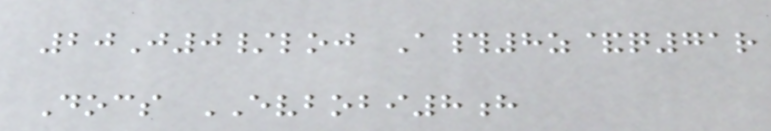20J0/loj A#8z&q71r
Docs EVBOBI8h
